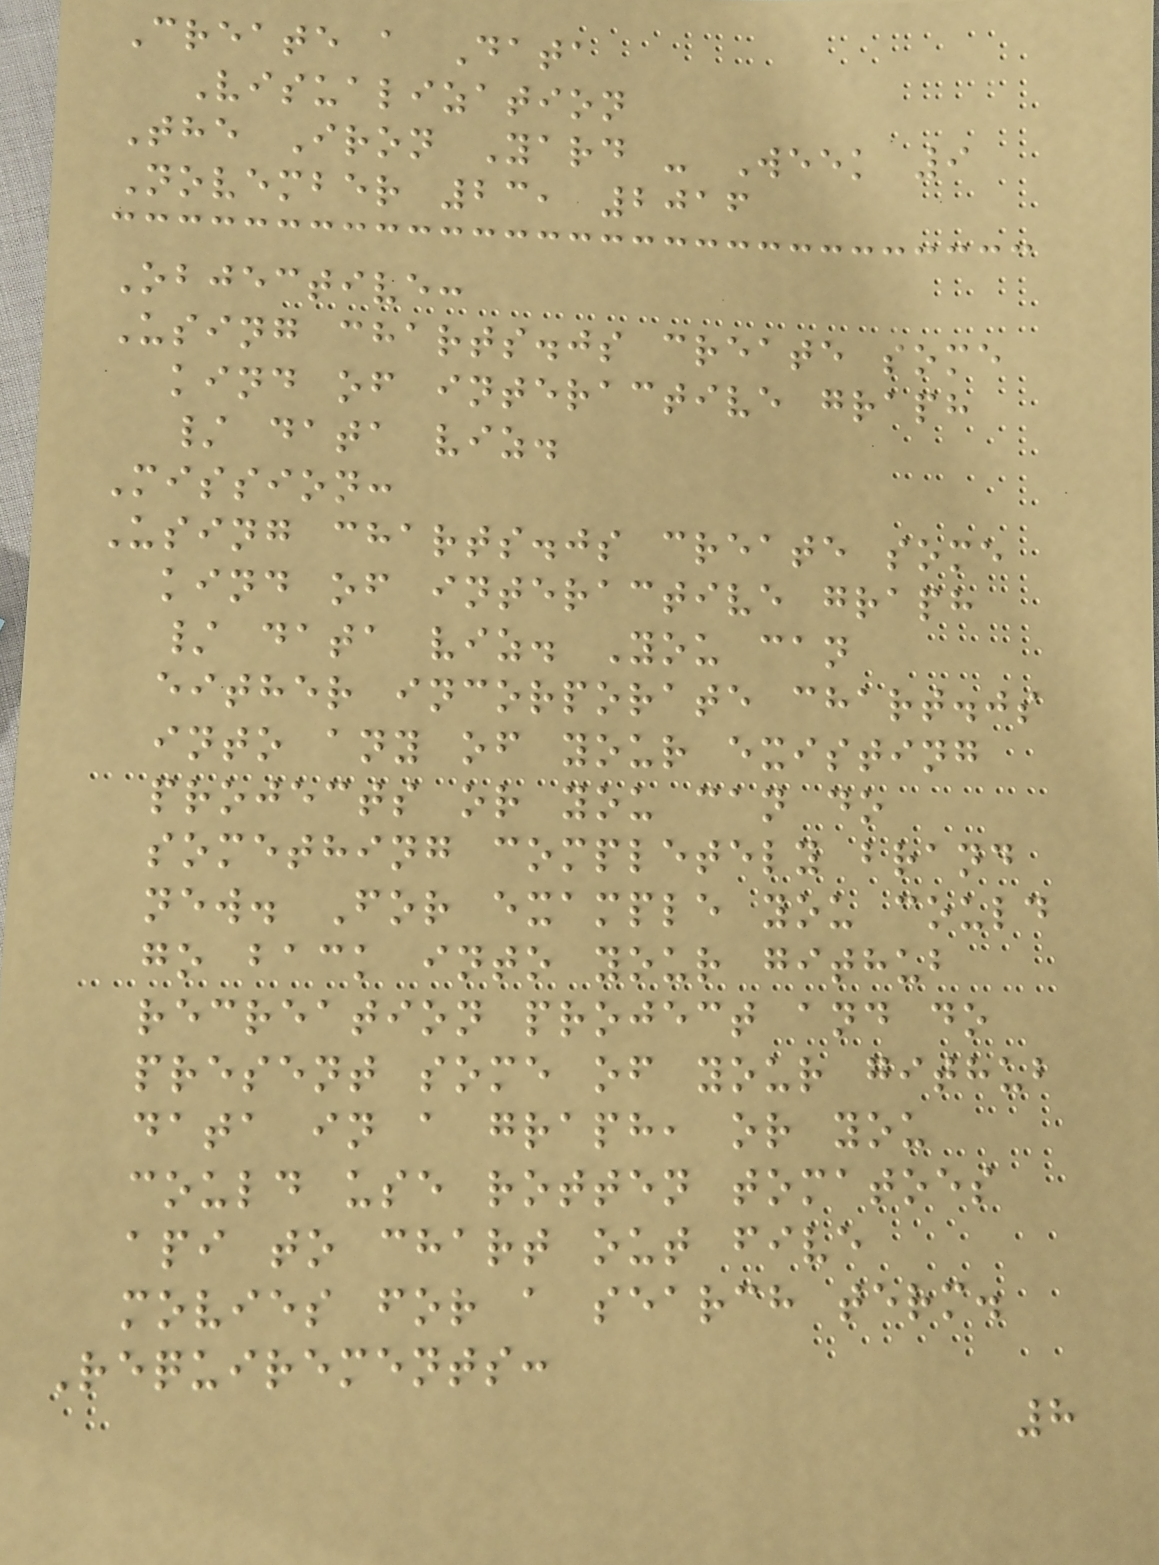Create a Data
Visualization
The Iron Yard - Week 9
November 23, 2016
Objective:
Using charts.js create some
kind of interactive graph
/ data viz.
Mission:
Using charts.js create some
kind of interactive graph
/ data viz. You can
either incorporate chart.js
into any of your existing
projects or you can do
something completely brand
new. For example you could
go back into your github
recreation project and do
present some of your github
data in a graph, or you
could use rotten tomatoes
api to chart out five
movies for a search term.
Requirements:
8
